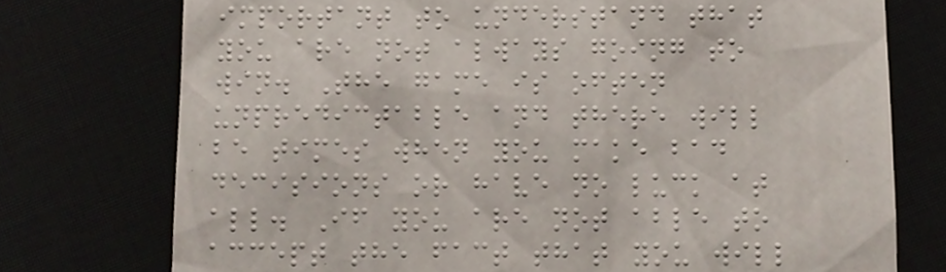important to understand that
you are not always going to
win. The game is often
unpredictable and there will
be times when you make bad
decisions or have no luck at
all. If you are not able to
accept the fact that you will
